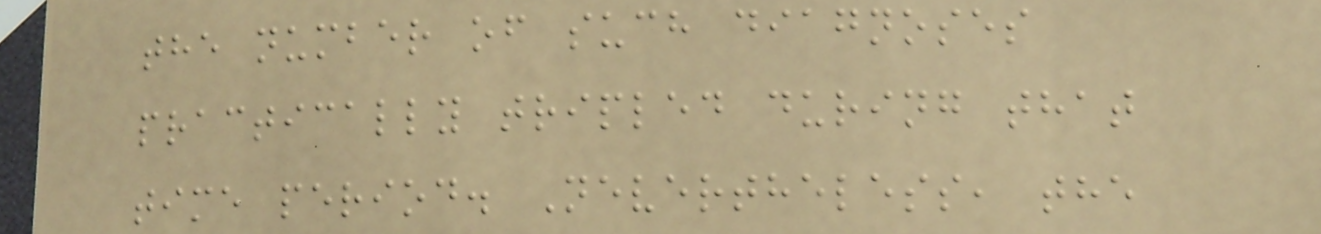the number of such diagnoses
practically tripled during that
time period. Nevertheless, the
